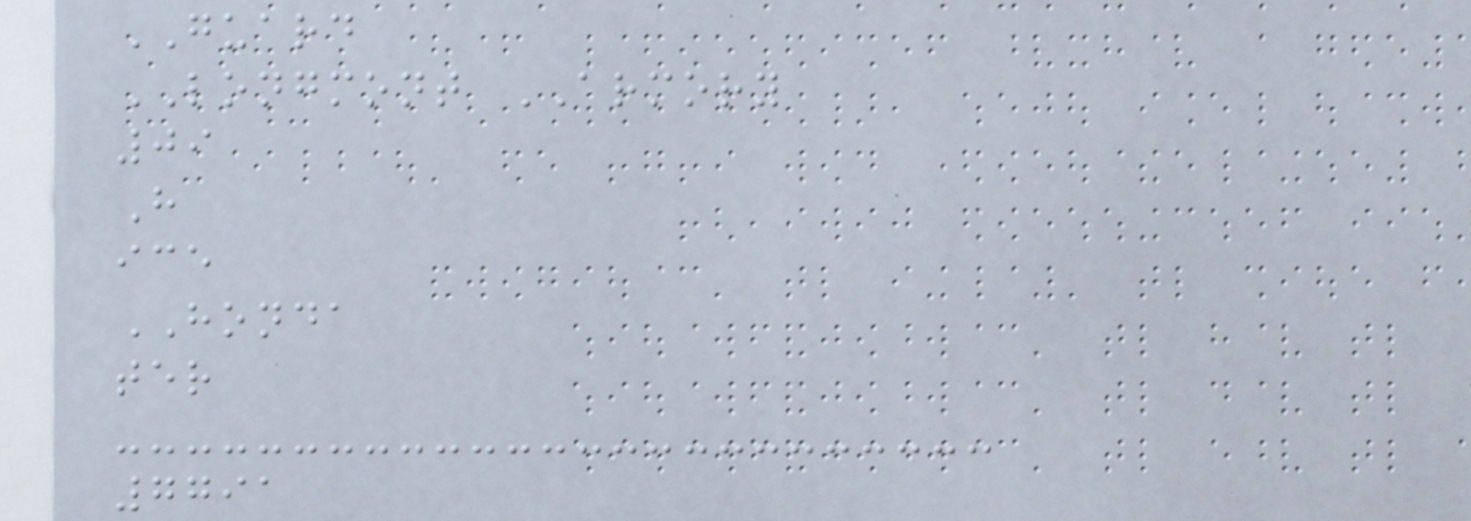GUARD
LONGMONT ARMORY
09
H
ice
HONDA
ter
7791
